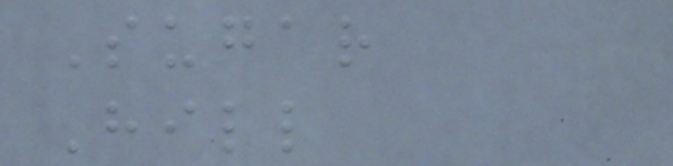Sugar
Hill
